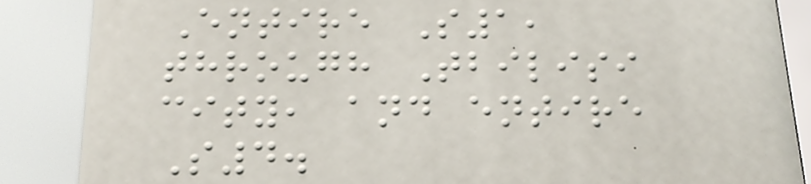Entire S1,
through Tbilisi
city, and entire
S4.
